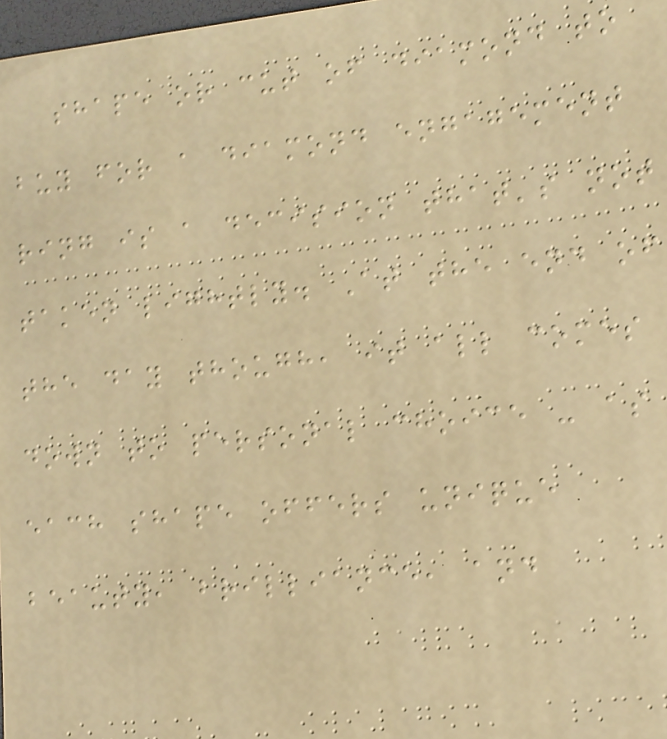shape or cut of diamond to
buy for a diamond engagement
ring is a decision that's not
taken lightly. At the end of
the day though, it all comes
down to personal choice - as
each shape offers unique
beauty, brilliance, and
